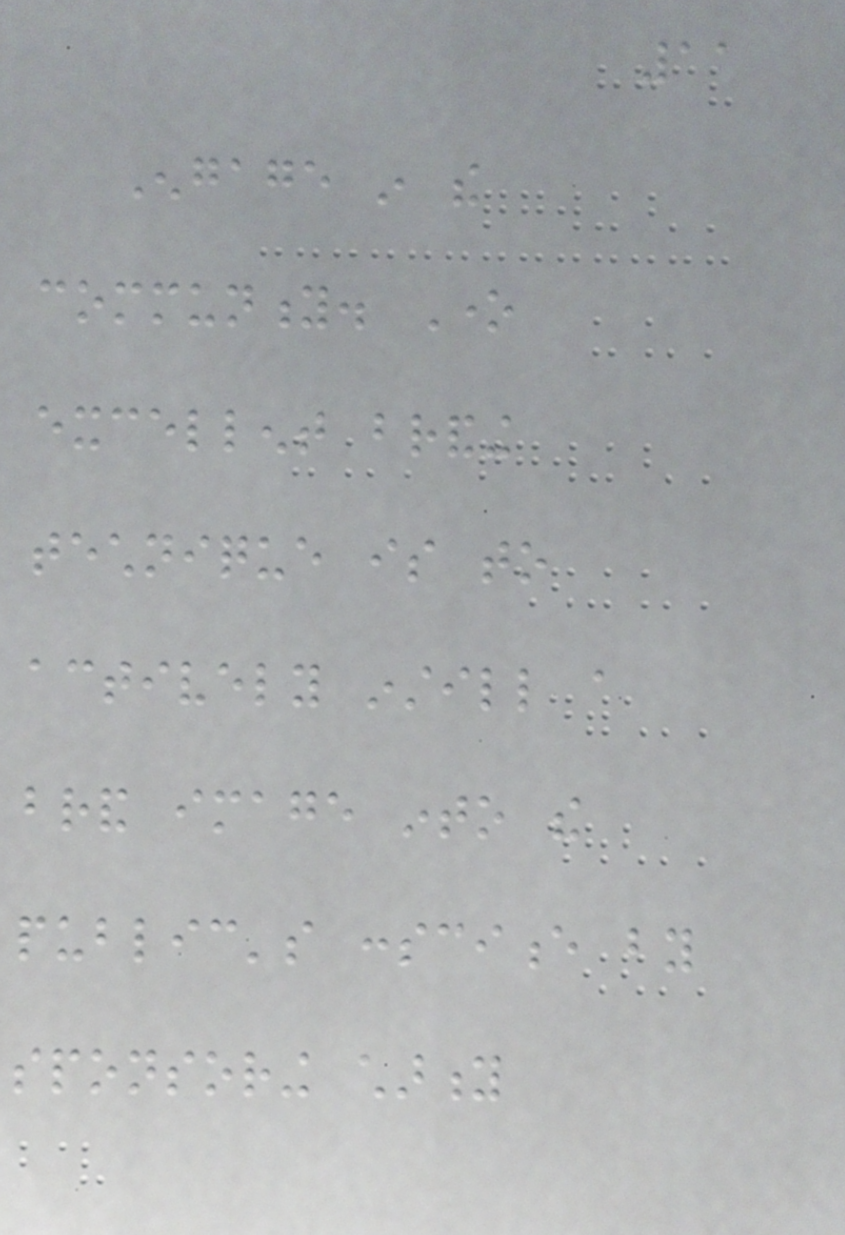11
Engage in the
community. One
excellent branding
technique is to
actively instill a
brand image into the
public's conscience by
sponsoring charity
